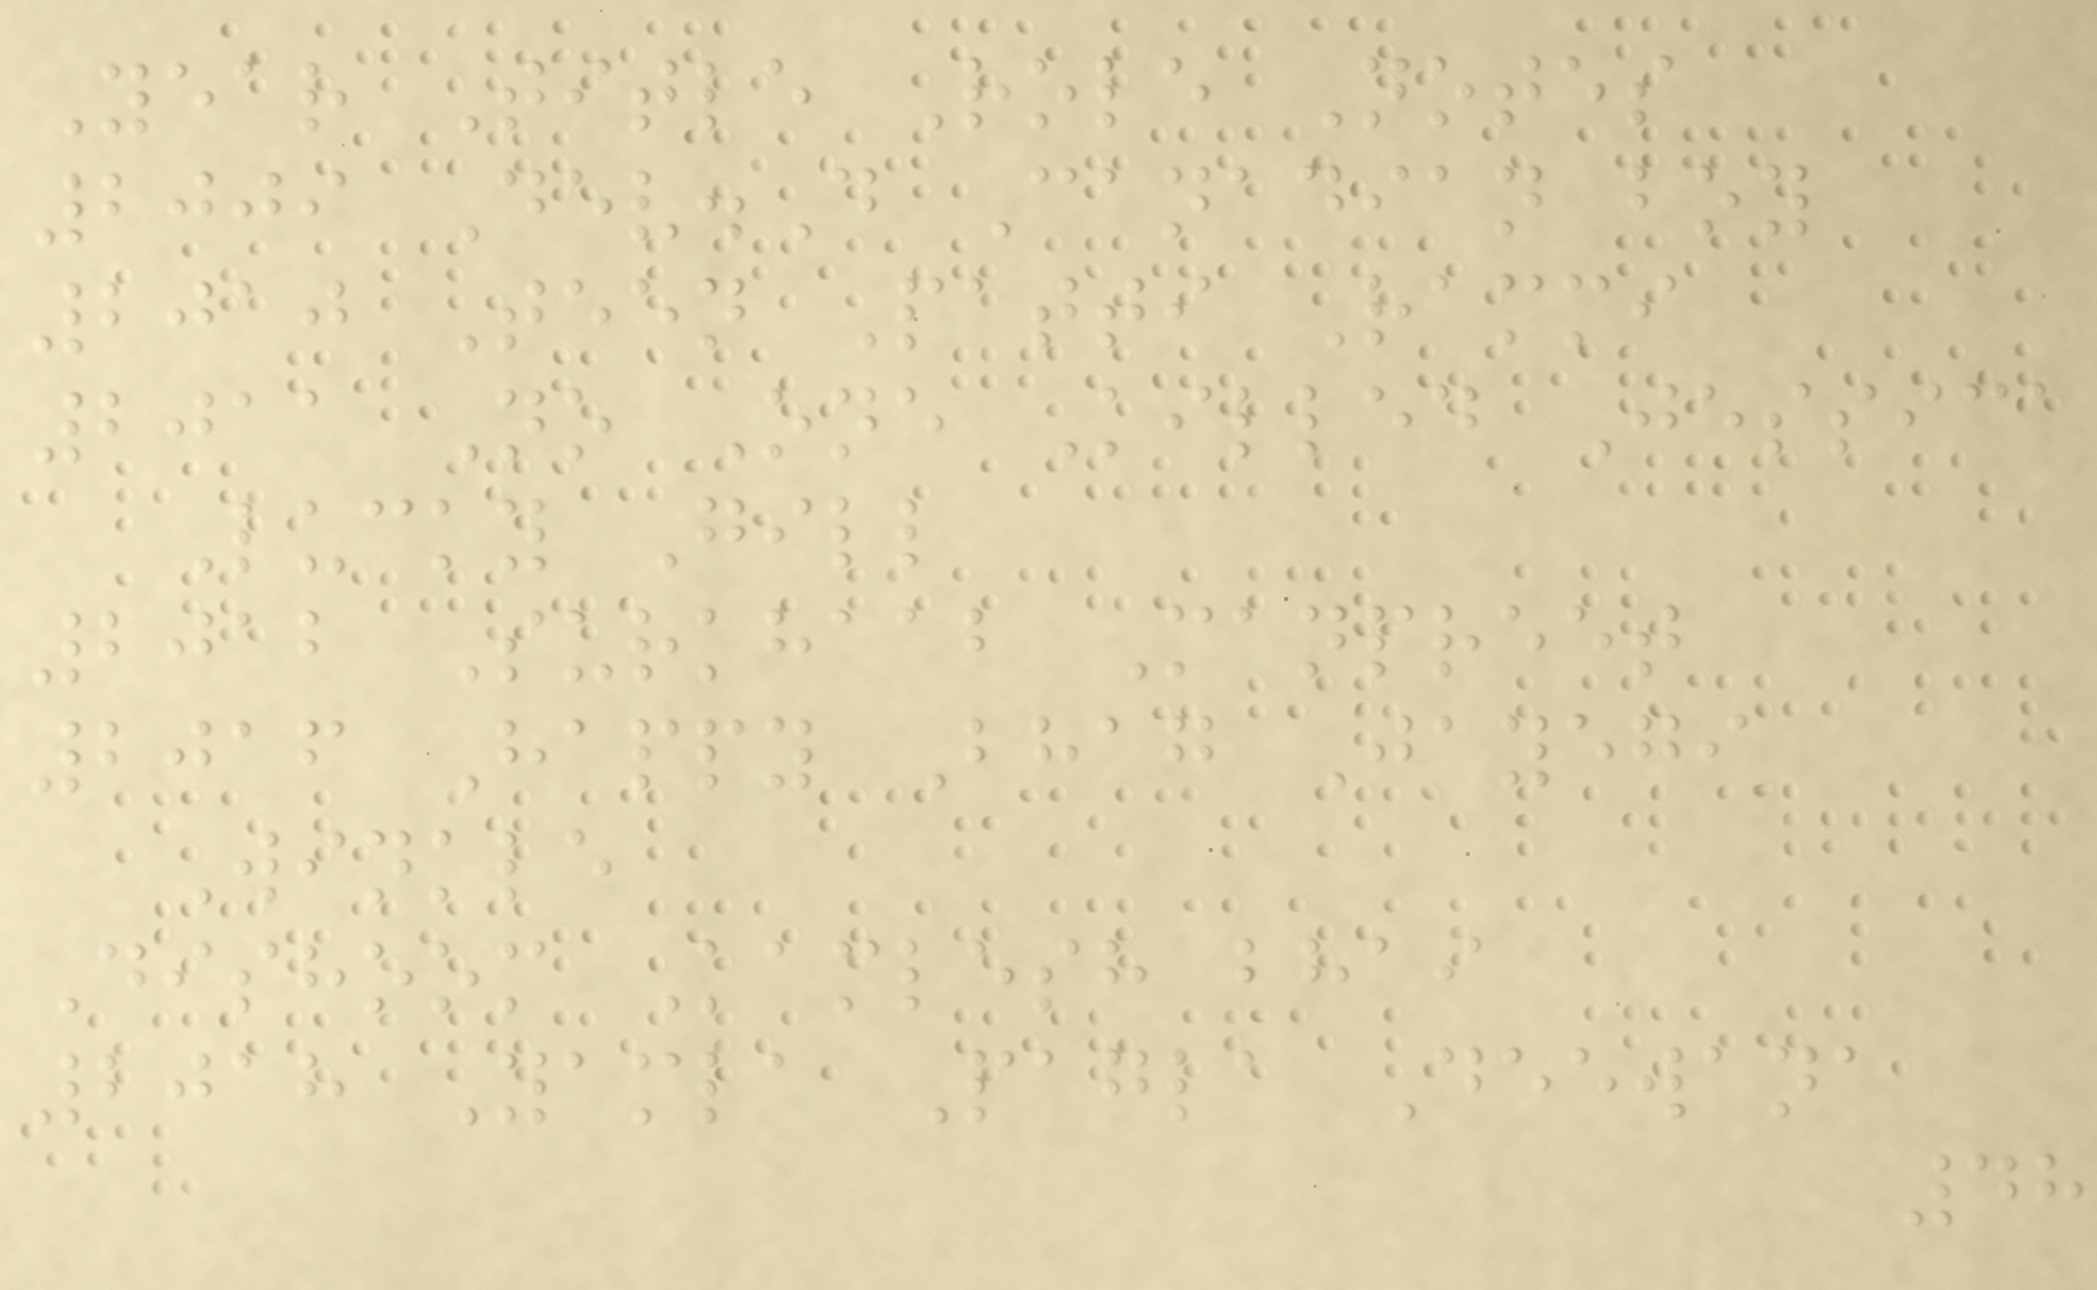Year Title Role Notes
2009 Dev.D Canadian boy
2010 Teen Patti Rammi
2011 No One Killed Jessica
Lucky Gill
2012 Surkhaab Manpreet
2016 Happy Bhag Jayegi
Winkle
Dishoom Kamlesh bhai
2018 Yamla Pagla Deewana
48
